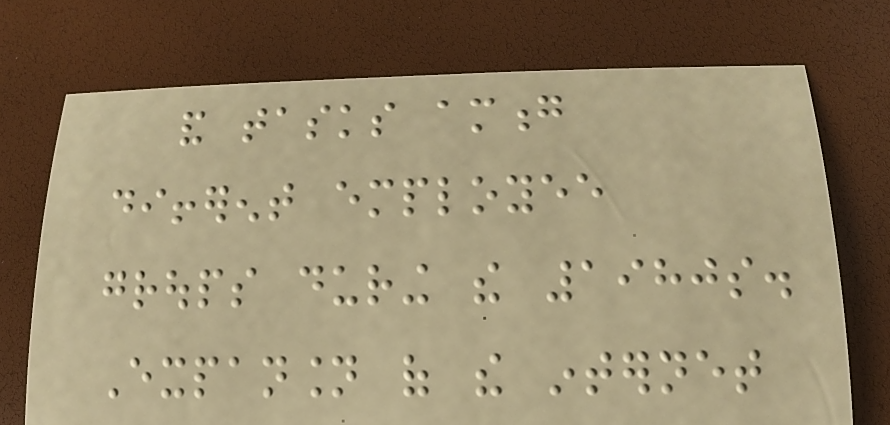and tasks among
different employee
groups during the 1980s.
Expansion of the internet
